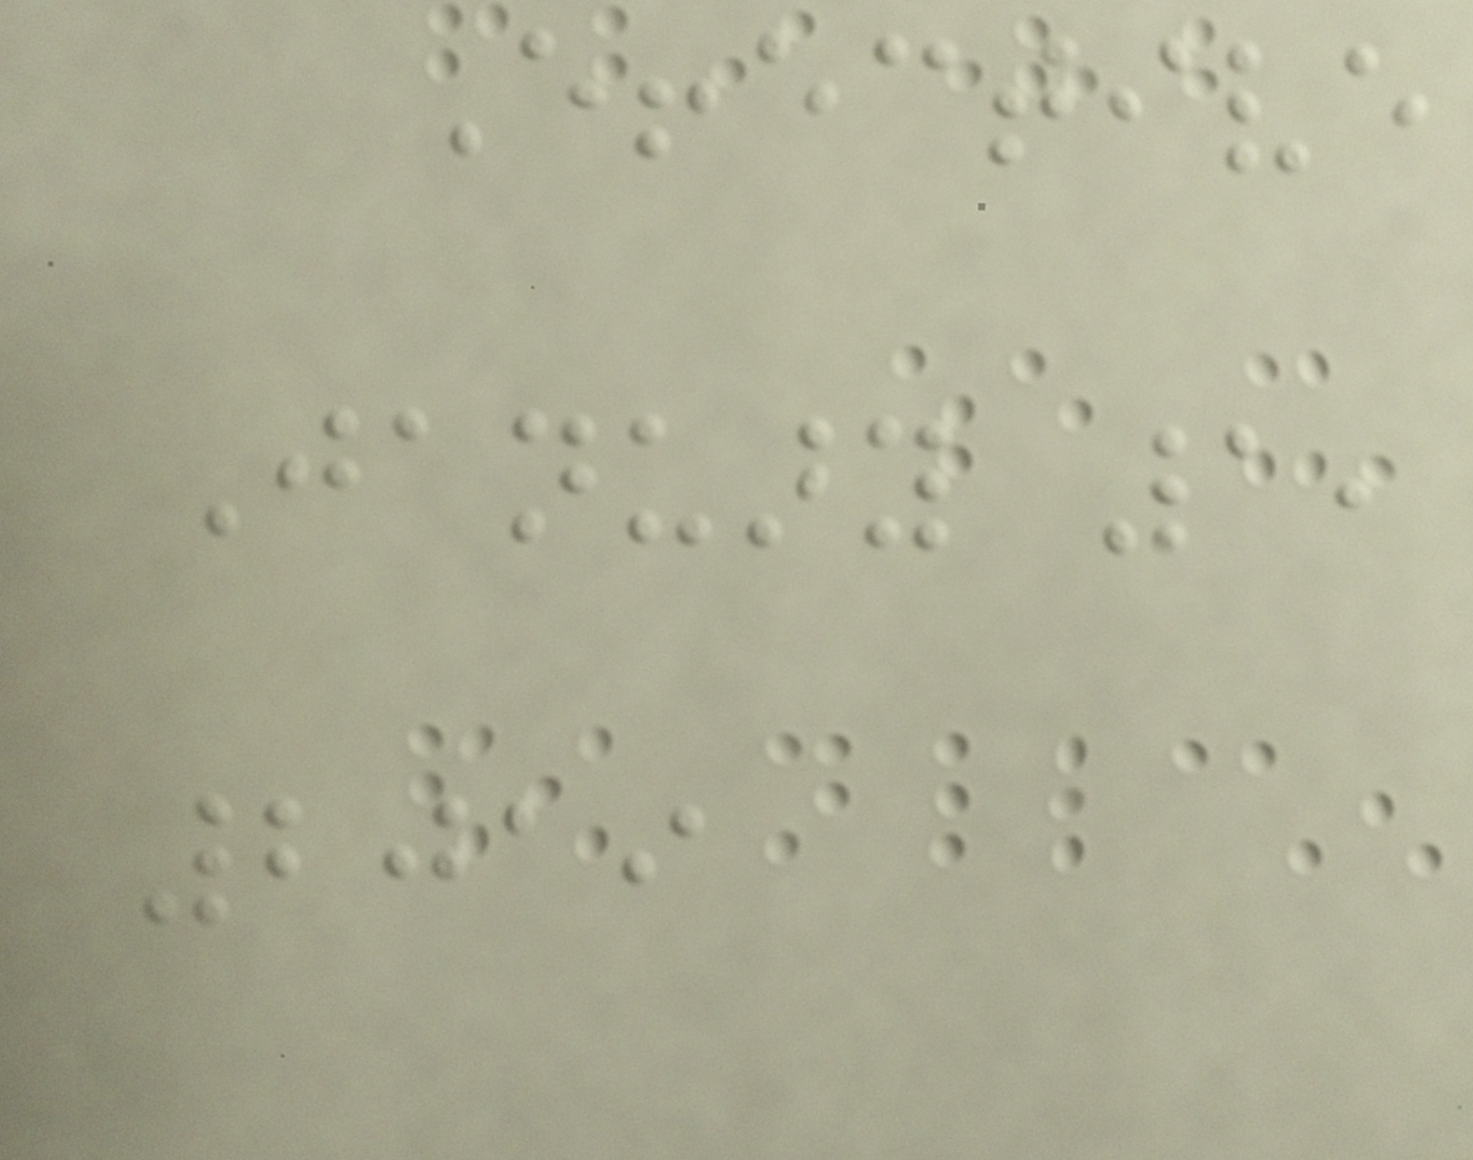Effective
January 1,
2019
